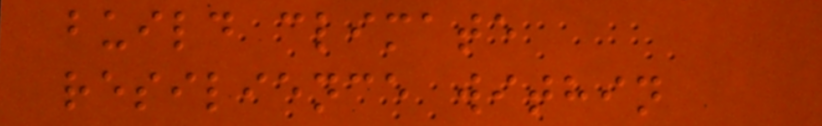build climate
resilience within
